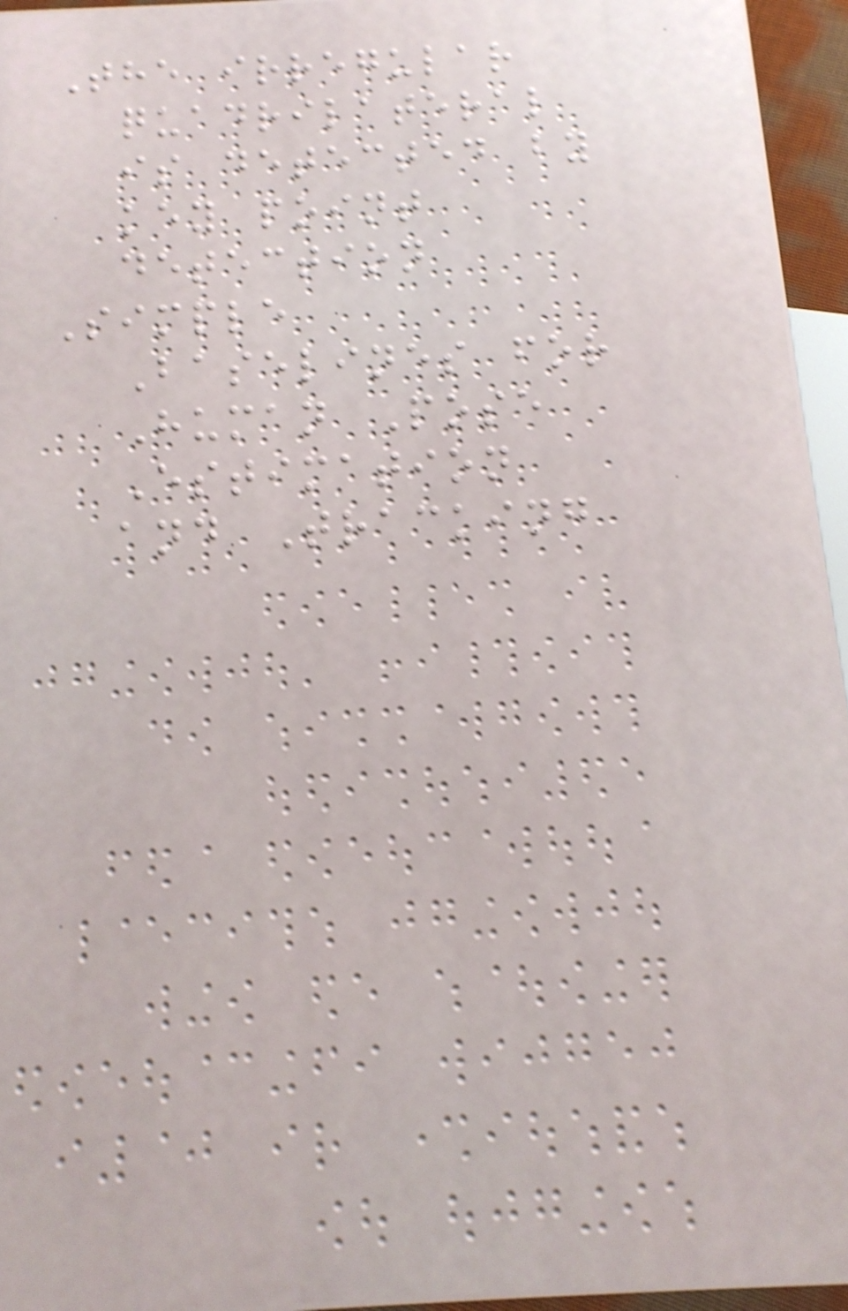The irregular
quadrilateral
is detected by
key point
detection
Simple
Baselines for
Human Pose
Estimation
and Tracking
